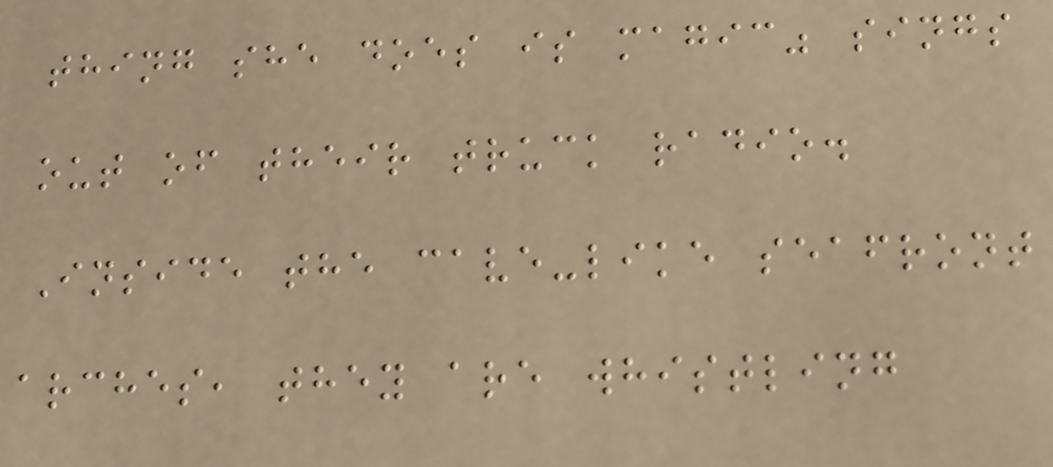thing she does is magic" sings
out of their truck radio.
Inside the cave-like seafront
arches, they are whistling
